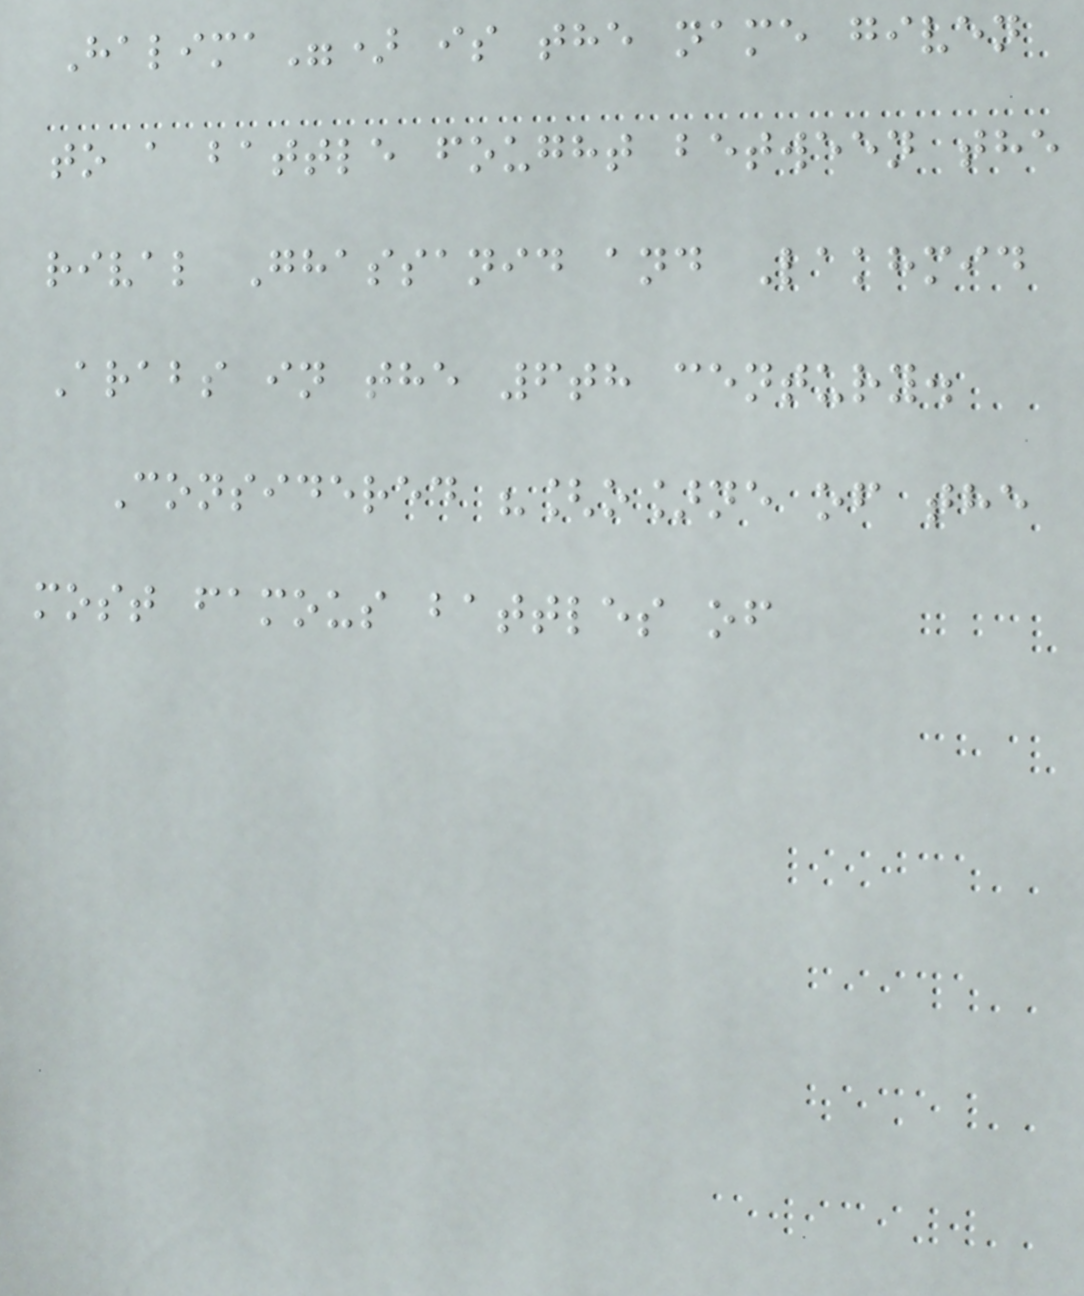Halima") is the name given
to a battle fought between the
rival Ghassanid and Lakhmid
Arabs in the 6th century.
Considered "[o]ne of the
most famous battles of
